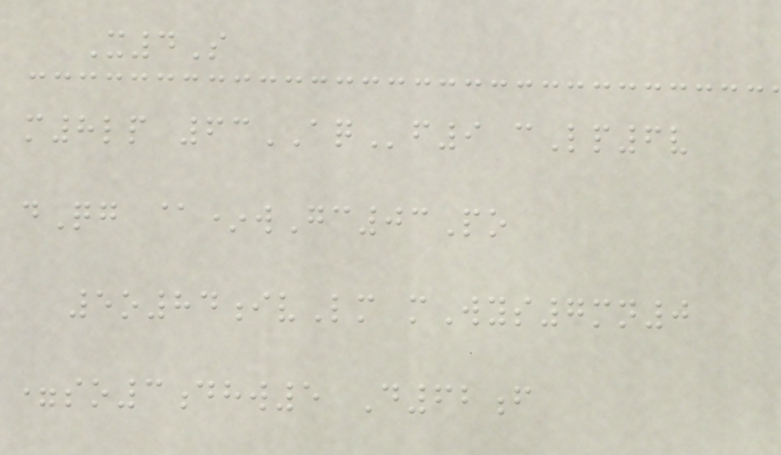X4S
m8lp 63AQf9 cLp6v
dQg @*wGc03Po
5o84ivLm mWys7mn0
=so3dhw5 D62f
